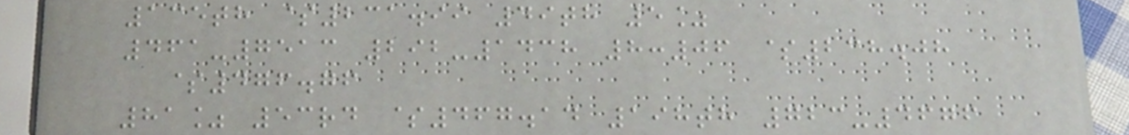135th $231.99 49th 5%
461-7513 292-1438 8:06 $238.08
$476.76
81% 53rd $467.14 198th 723-4676
